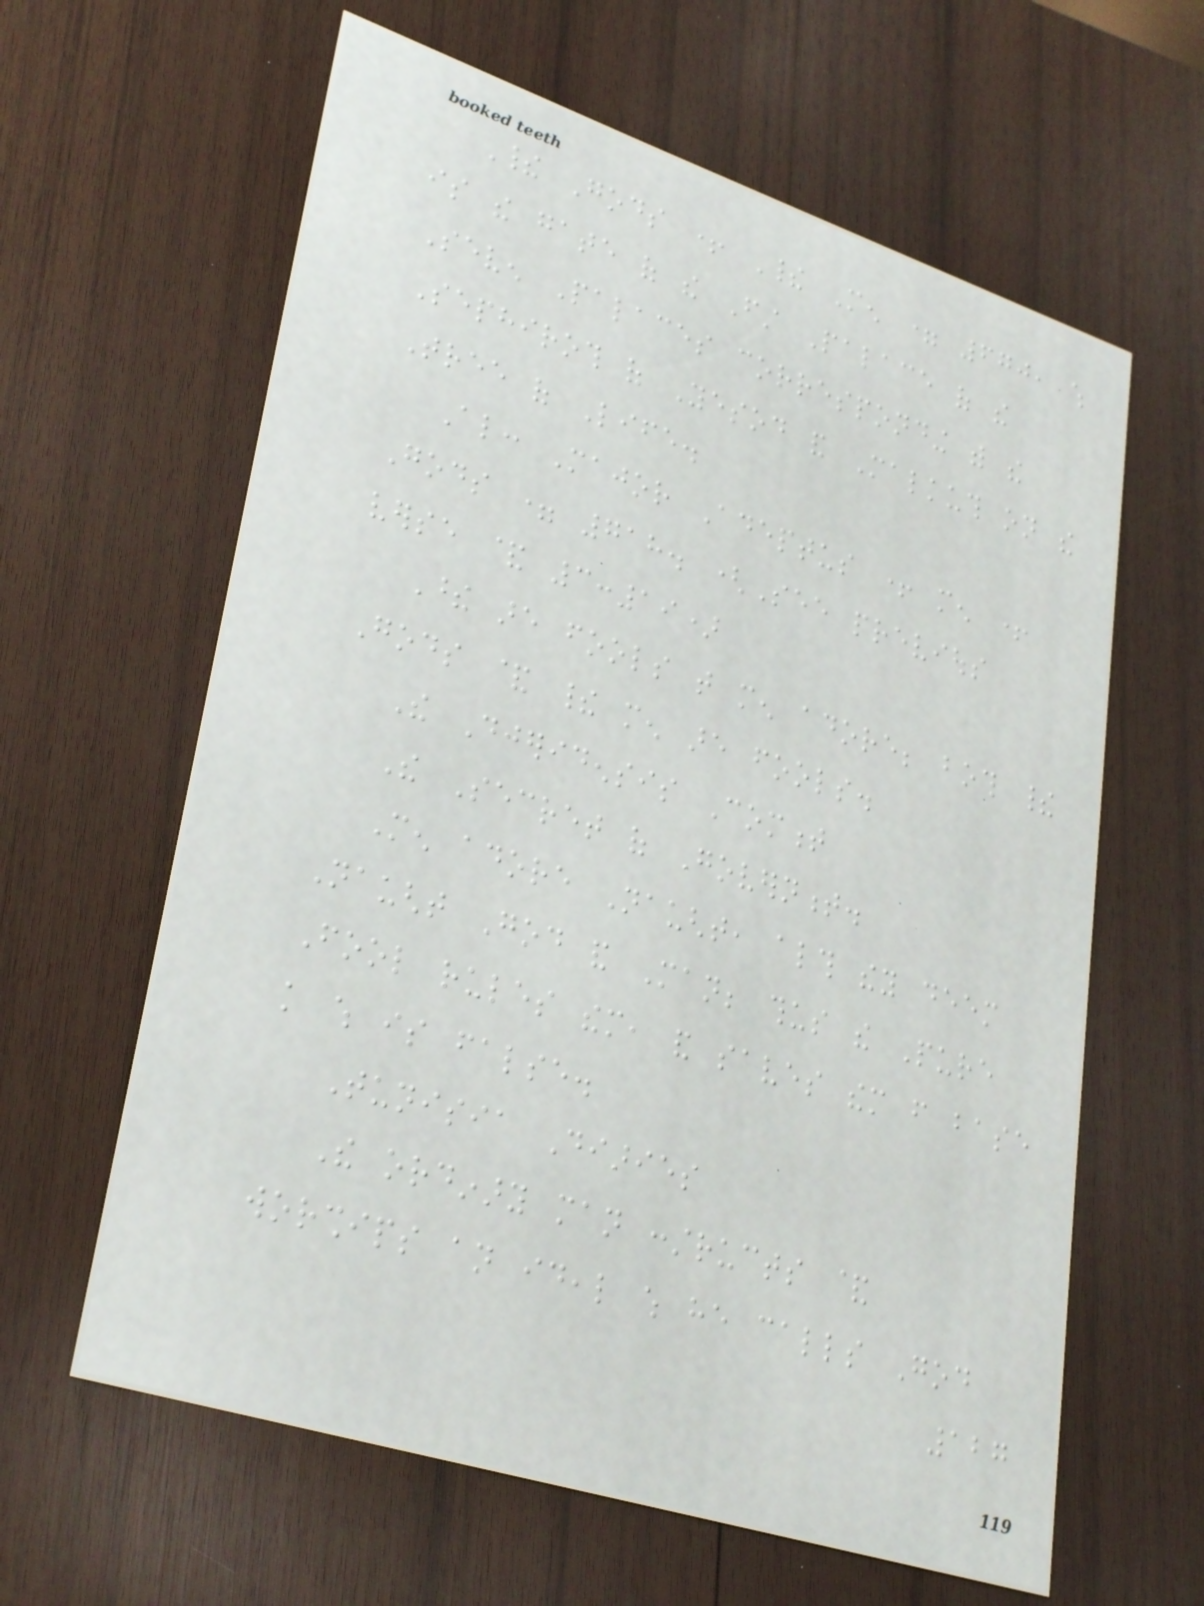Their Gods + Their Men = 670, which
is the gate of the First Palace of the
Seven Palaces corresponding with the
Sephiroth of Yesod and Malkuth on the
Tree of Life.
Also: Major Adeptus + men +
Gods = 718. (See previous
verse & 3:19)
These are fools that men adore; both their
Gods & their men are fools.
The Djeridensis Comment
The Secret of Government.
Men adore Naught, although they deem
Naught God and Man; thus the Pure
Fool rules them, and saves them from base
knowledge which is false.
Tunisia Diaries
The ordinary man constructs &
worships an ideal which he calls God
127
